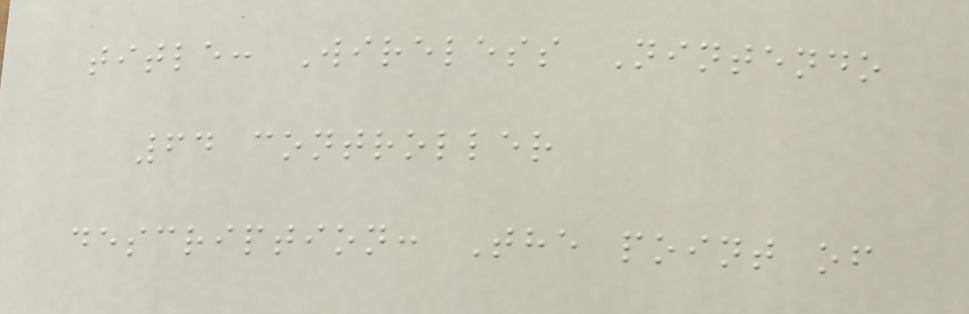title: Wireless Nintendo
64 controller
description: The point of
